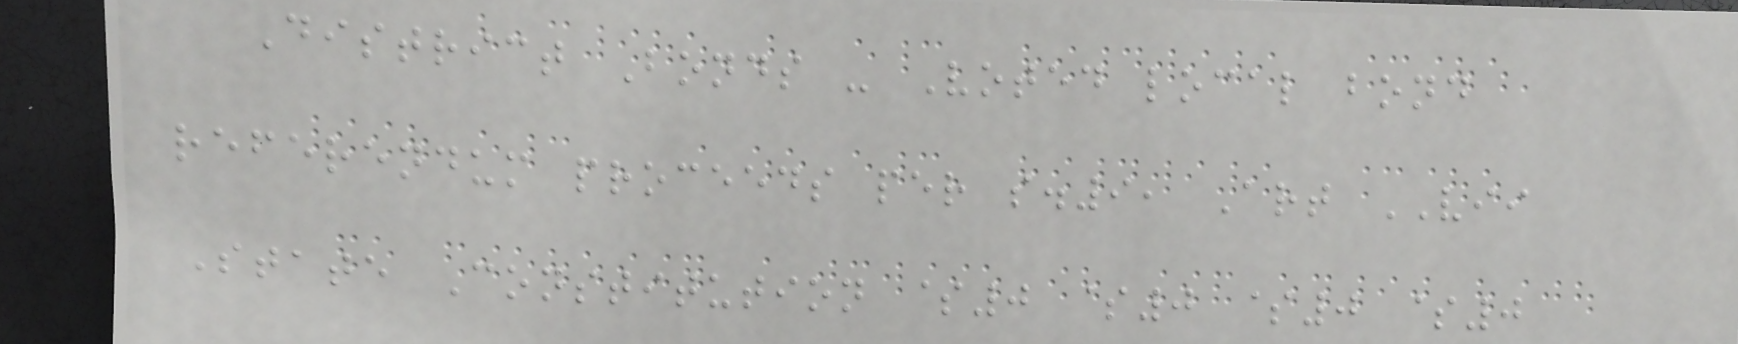District Bonds - Voted local bond
referendum proceeds per s.9, Art VII
State Constitution $0 $0 $0 $0
